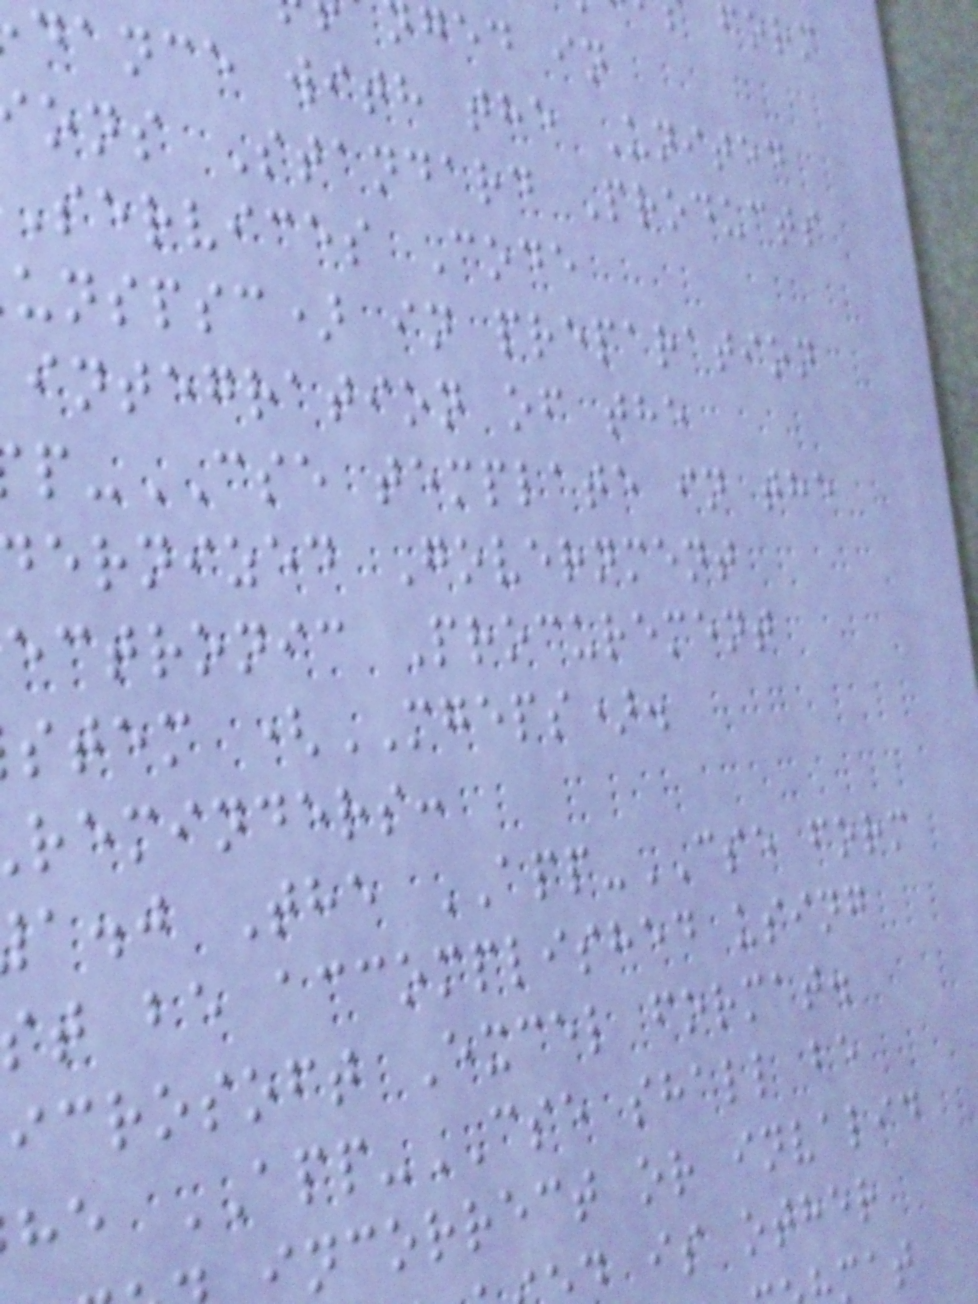ged in
dance with the United
ons Standard Products
Services Code
unspsc) in preparation
integration of the
-CSE template in the
ernized Government
ectronic Procurement
stem (MGEPS).
reminders:
a.j The APP-CSE form
t be accomplished using
icrosoft Excel format.
he APP-CSE shall be
ncorrect or invalid
d is other
